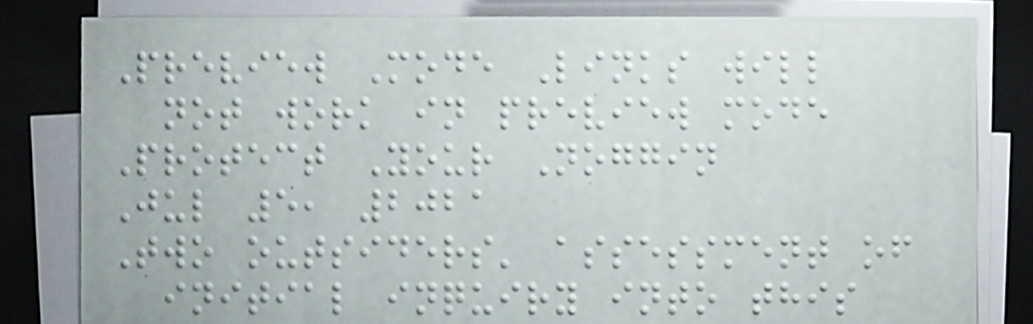Preview Mode Links will
not work in preview mode
Protect Your Noggin
Jul 5, 2021
Two outsiders' assessment of
initial inquiry into this
